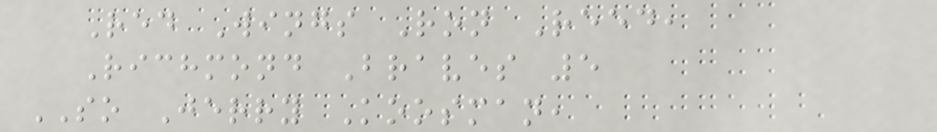Red Wings Ron Reed,
Richmond Braves 5
SO Jerry Koosman,
